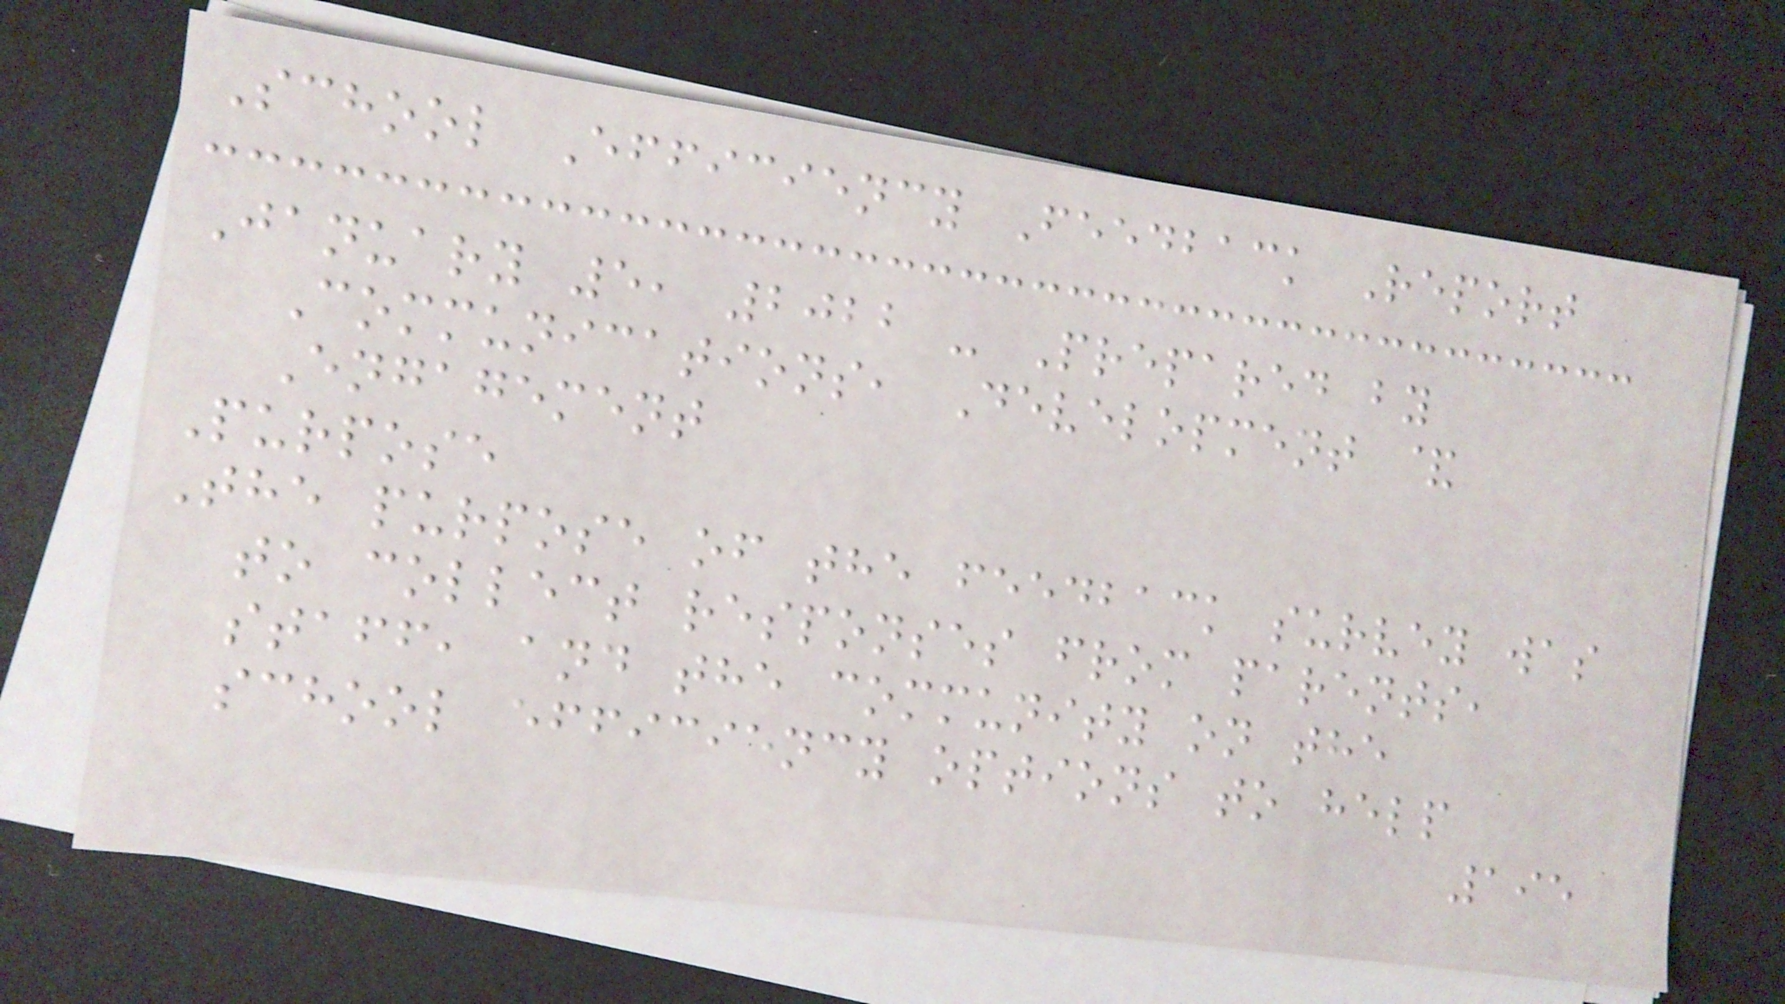School Efficiency Feedback Report
January 5, 2022 - Prepared by
Communications, Development &
Engagement
Purpose
The purpose of the feedback survey was
to collect responses from parents,
staff, and the community on the
school efficiency options to help
195
